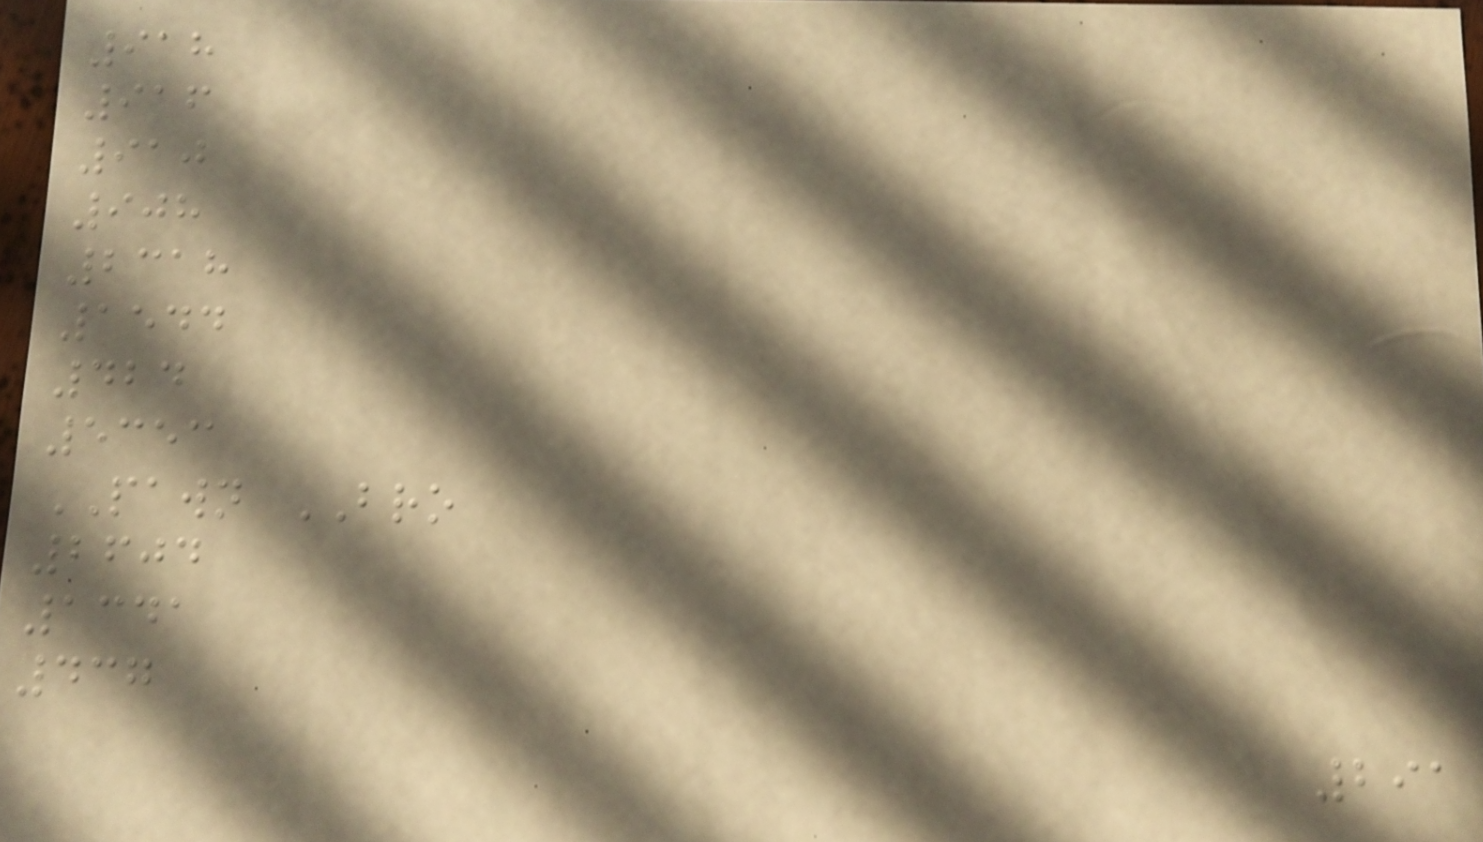918
916
910
908
2318
1544
424
5353
PAWN BRO
2604
1341
437
291
